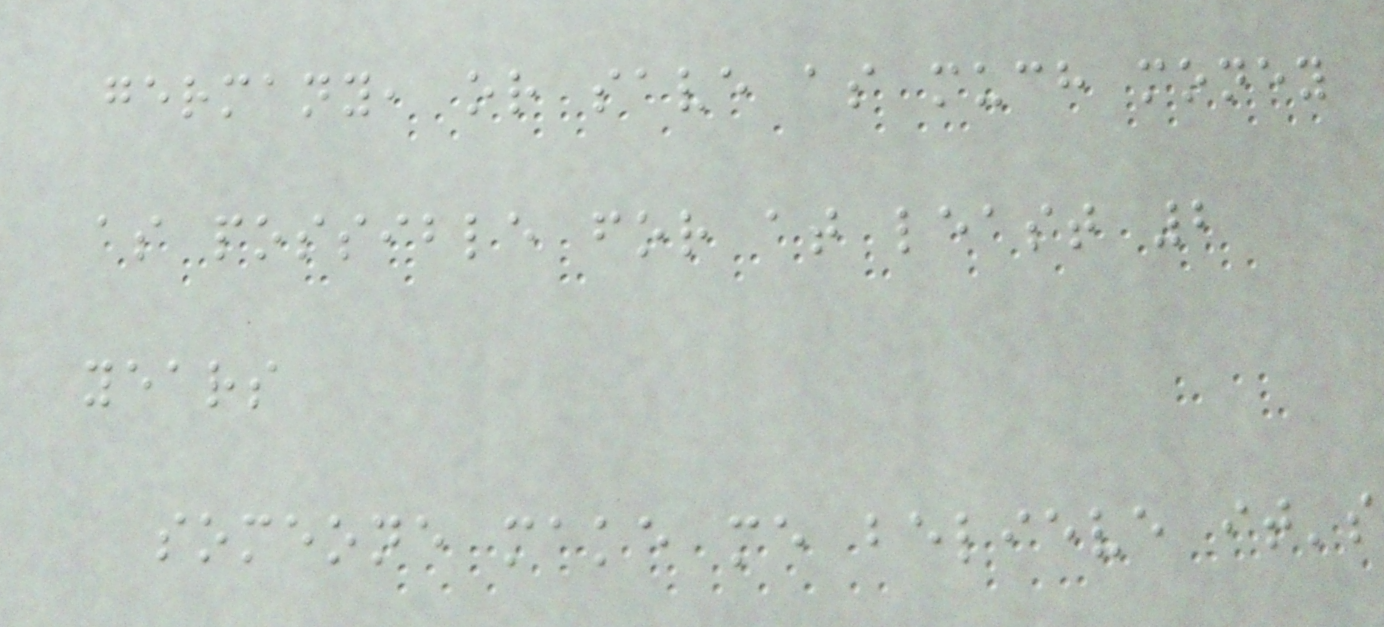germany, or save as much money
as possible for at least 2
years
someone make me believe it's
